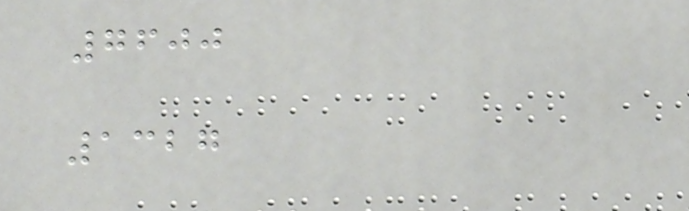7600
1327
